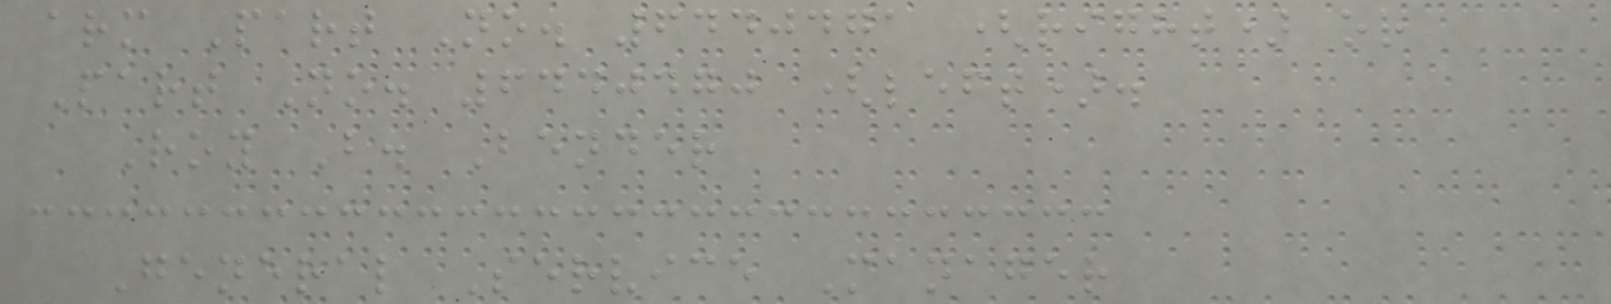arm Part No. 6440471 (right) or
Part No. 6440470 (left).
Roy B. Bender
General Service Manager
